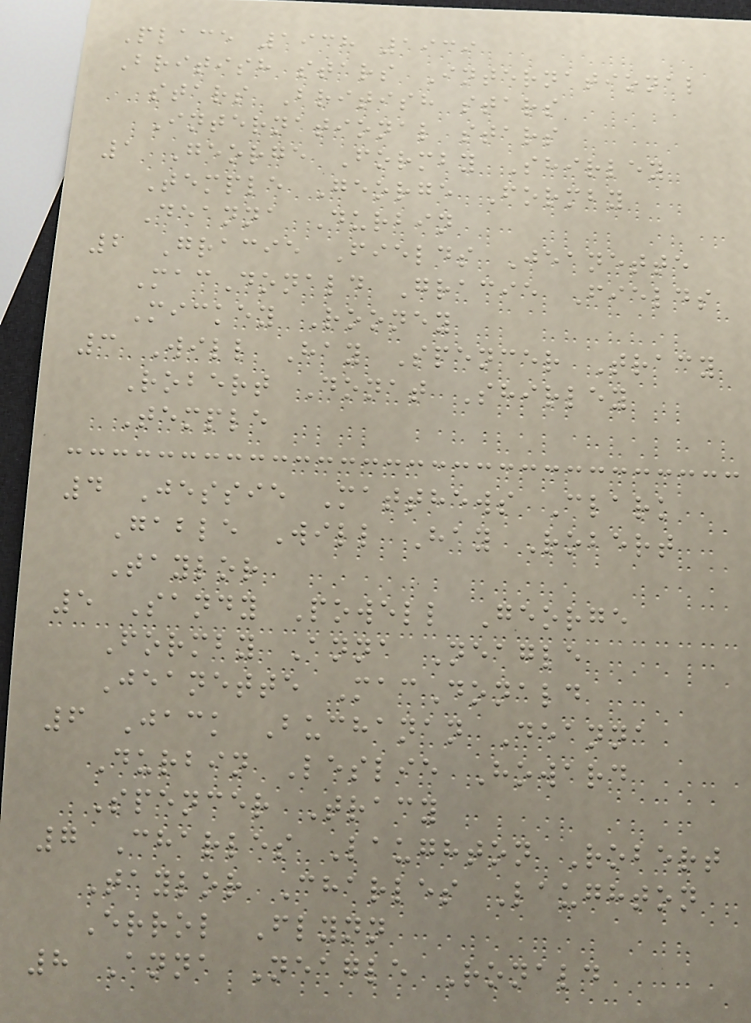Place 1938 1939
British stars International
stars British stars
International stars
1 George Formby Shirley
Temple George Formby
Deanna Durbin
2 Gracie Fields Jeanette
MacDonald Gracie Fields
Mickey Rooney
3 Will Hay Spencer Tracy
Robert Donat Shirley
Temple
4 Jessie Matthews Clark
Gable Will Hay Robert
Taylor
5 Sandy Powell George
Formby Anna Neagle
Jeanette MacDonald
6 Jack Buchanan Deanna
Durbin Leslie Howard
Spencer Tracy
7 Charles Laughton Robert
Taylor Charles Laughton
Errol Flynn
8 Anna Neagle Ronald
